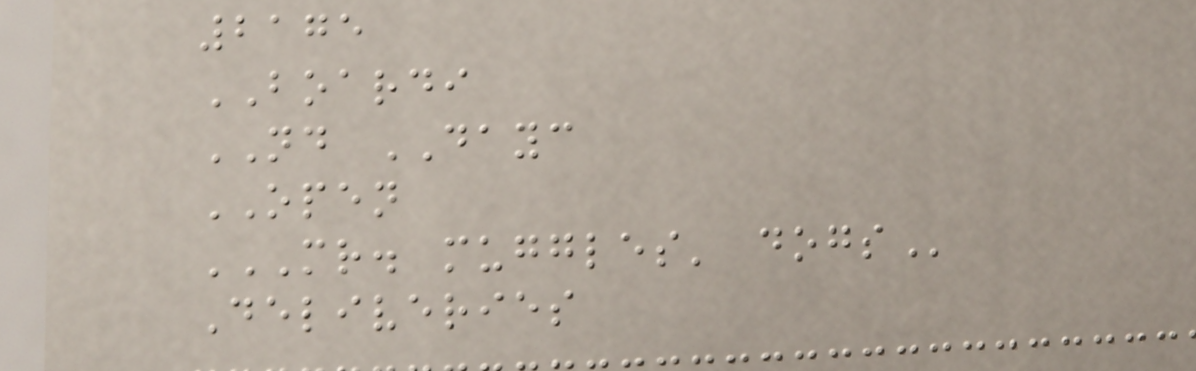2175
BOARDI
ND DAYC
OPEN
MR. MUGGLES' DOGS
Deliveries
